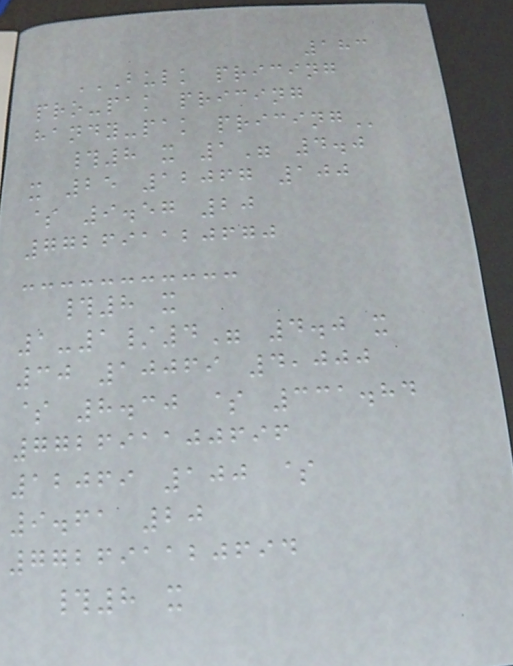183
BULK PRICING
PRO-PAK PRICING
HANDY-PAK PRICING
#8 x 1" 4.0
x 25 12067 100
$ 9.57 20
772691120670
#8 x
1-1/4" 4.0 x
30 10069 4,000
$ 8.30 $ 331.84
772691100696
12069 100 $
9.61 20
772691120694
#8 x
